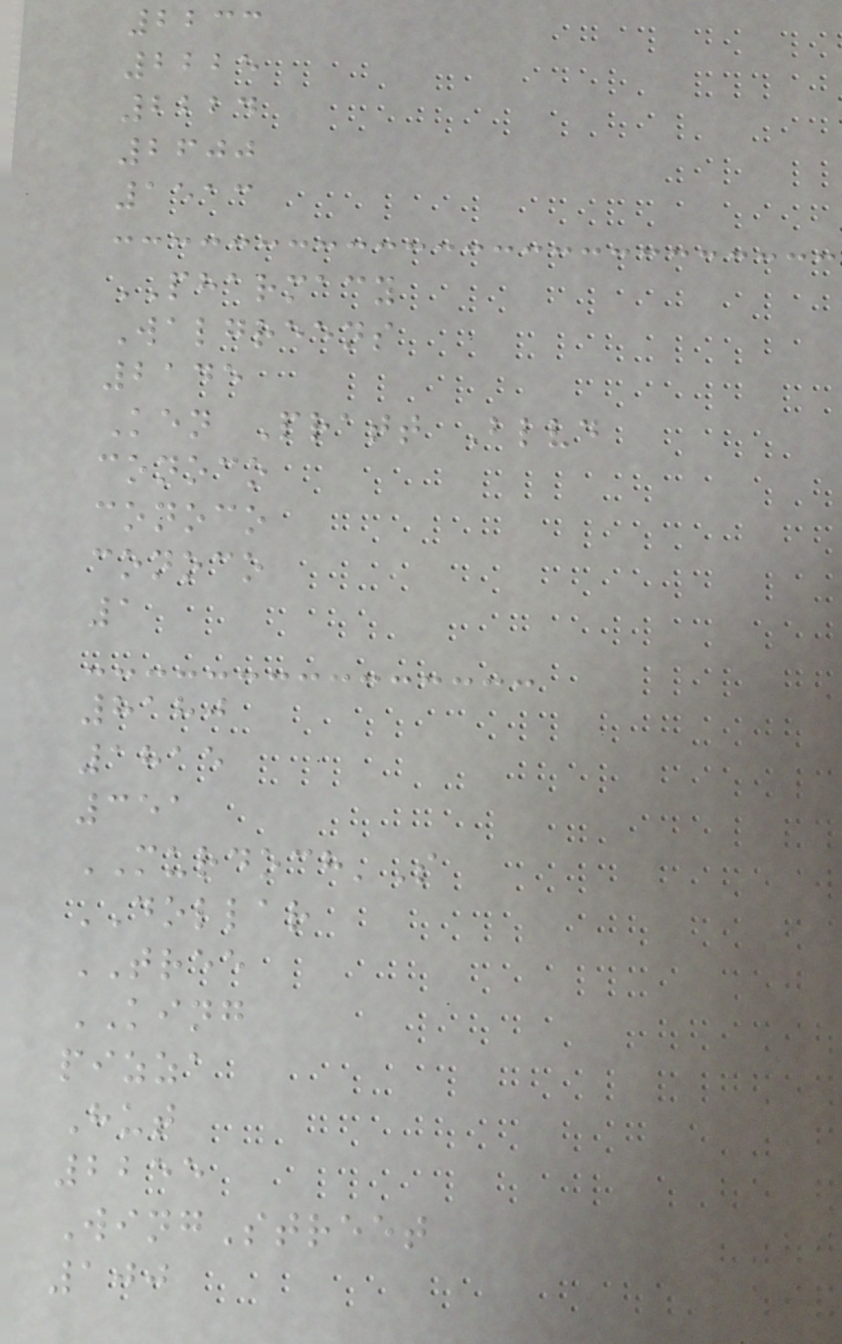2233
2225
2224
2600
1513
PHARMACY
Walgreens
2145
Ken Pratt Blvd
conoco
conoco
conoco
1
8180
1815
351
MURDOCH'S
DOLLAR
TREE
KING
pizza
Hut
2255
WingStreet
100
